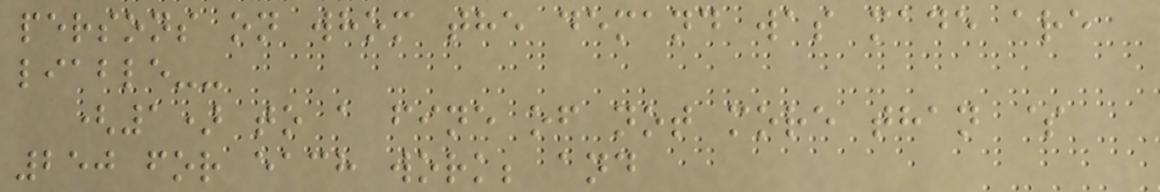persons on whom the demand was made are
liable--
(1) to a fine of not more than $
250 for each work; and
